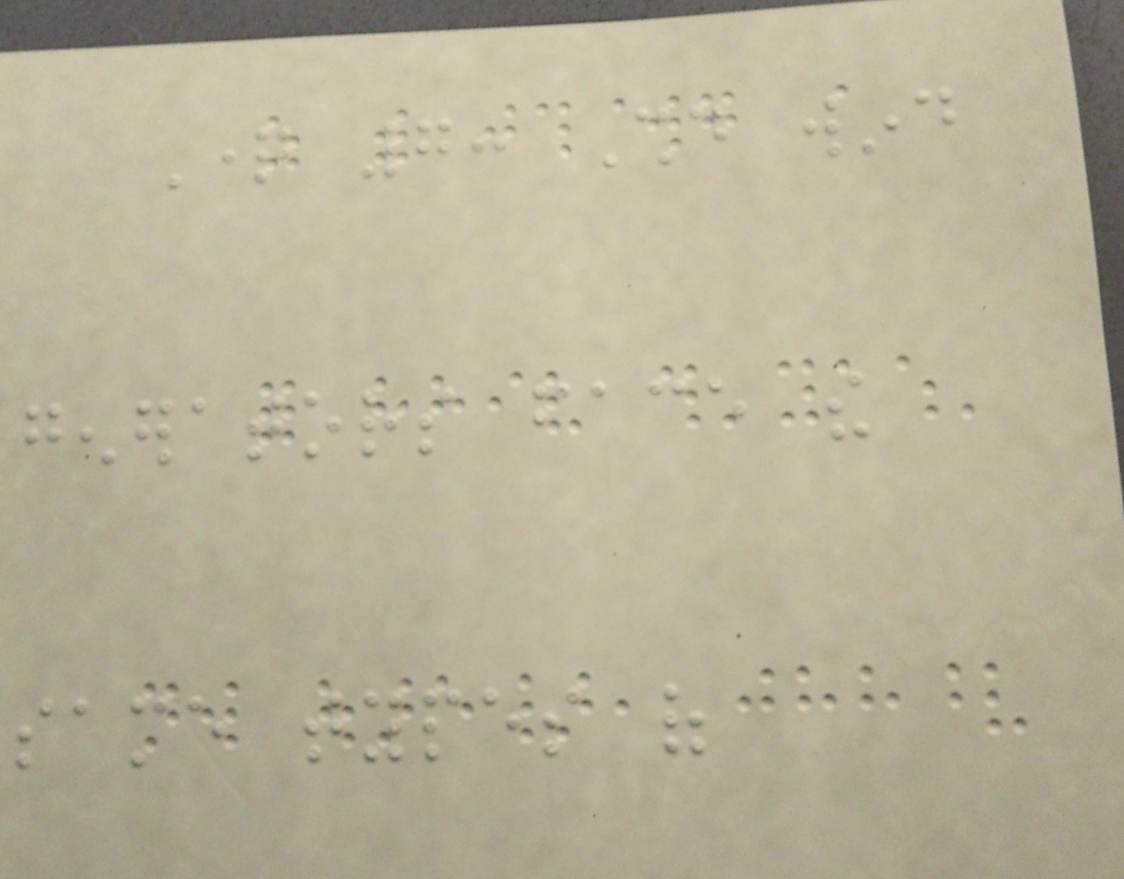Question 7: Should wind
generators face the
same types of
